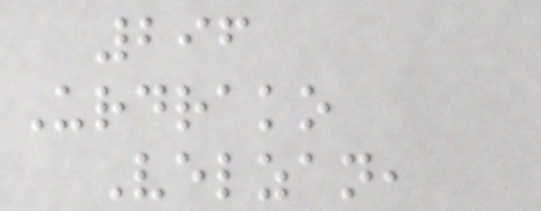296
Urdrako
Velzan,
